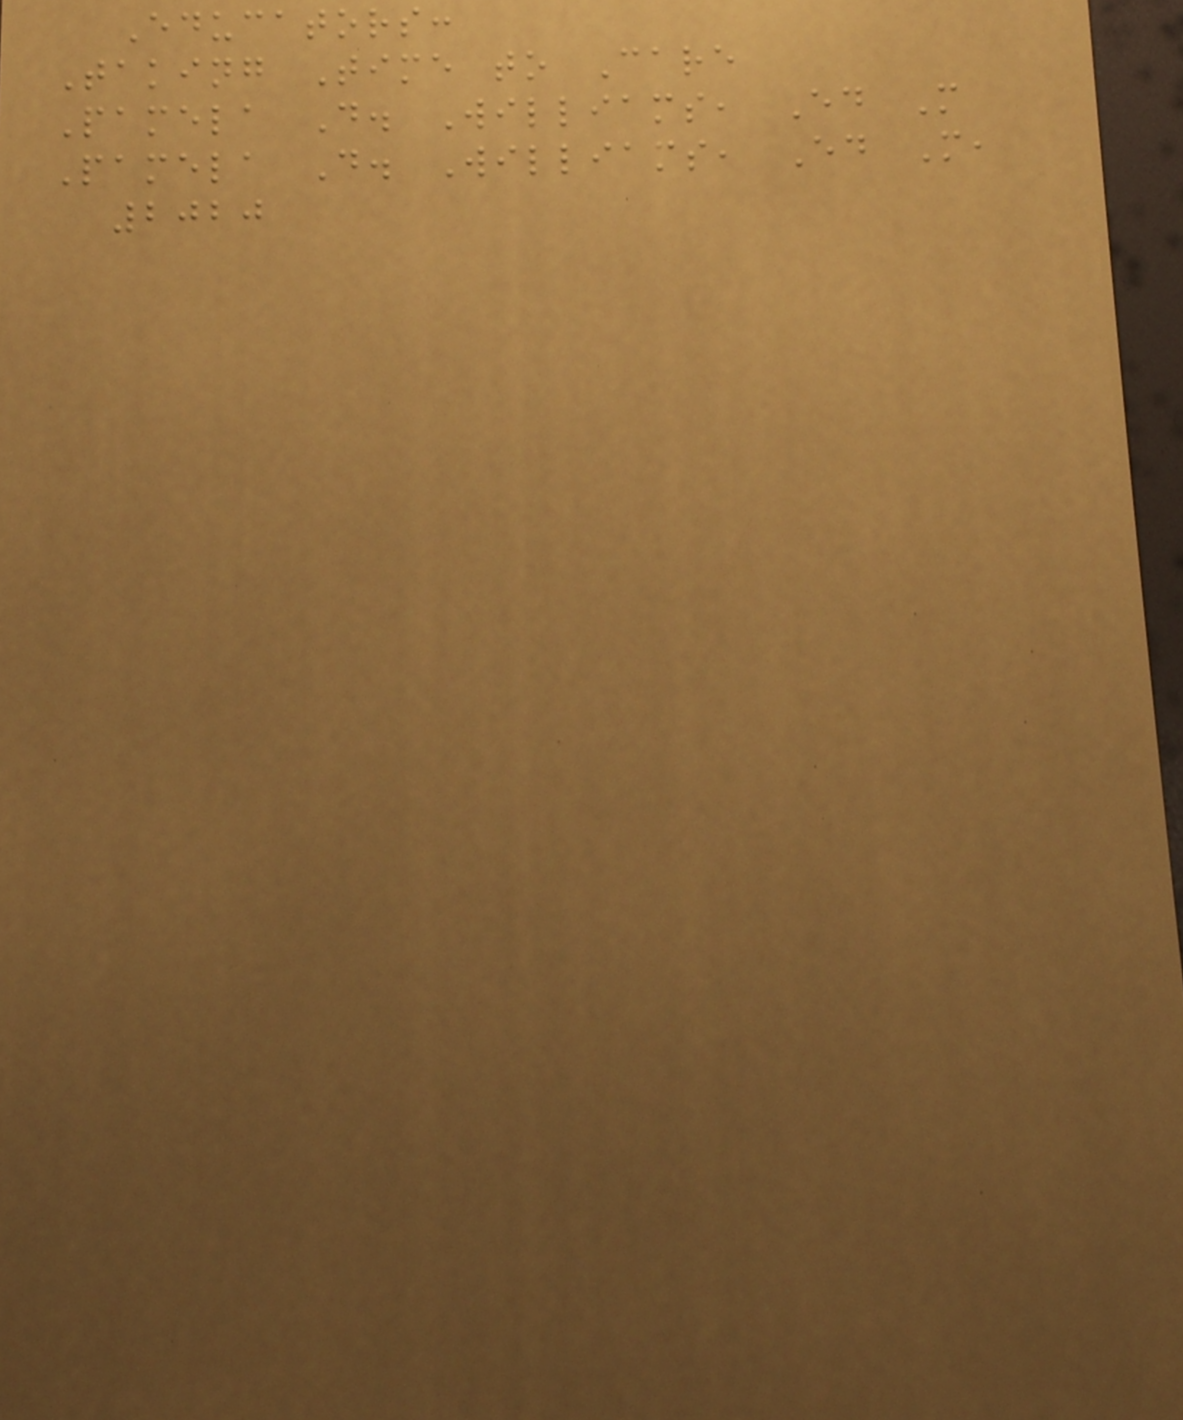Educators:
Taking Time to Care
Pamela D. Williams, Ed M
Pamela D. Williams, Ed M,
2020
